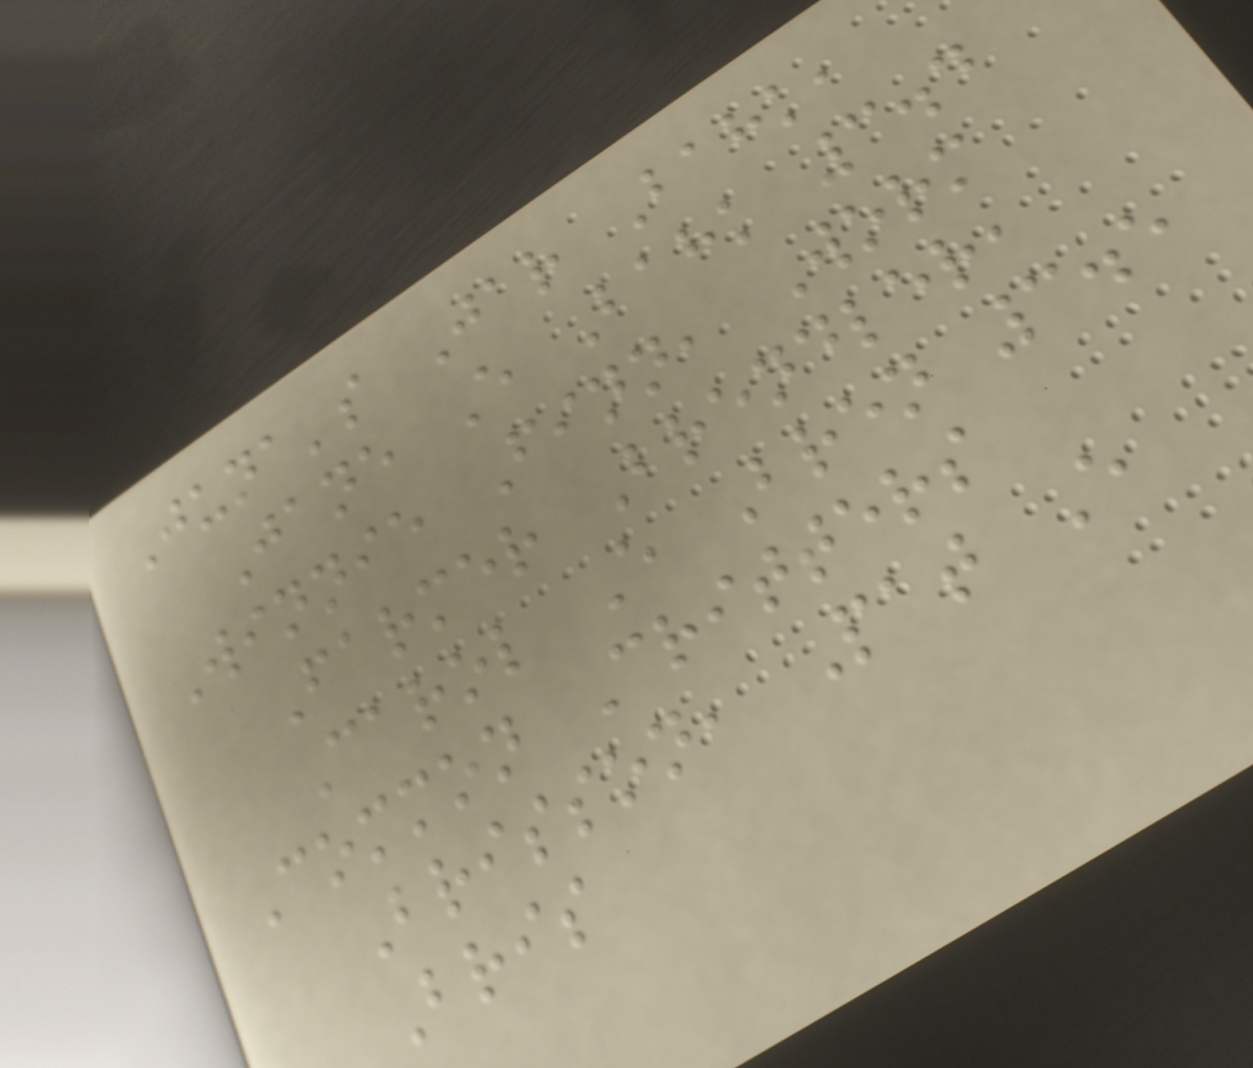Juna's Jar Bahk,
Jane E Bahk 3.4
Winnie Finn, Worm
Farmer Brendler,
Carol E Bren 3.5
Common Critters
Brisson, Pat E
Bris
